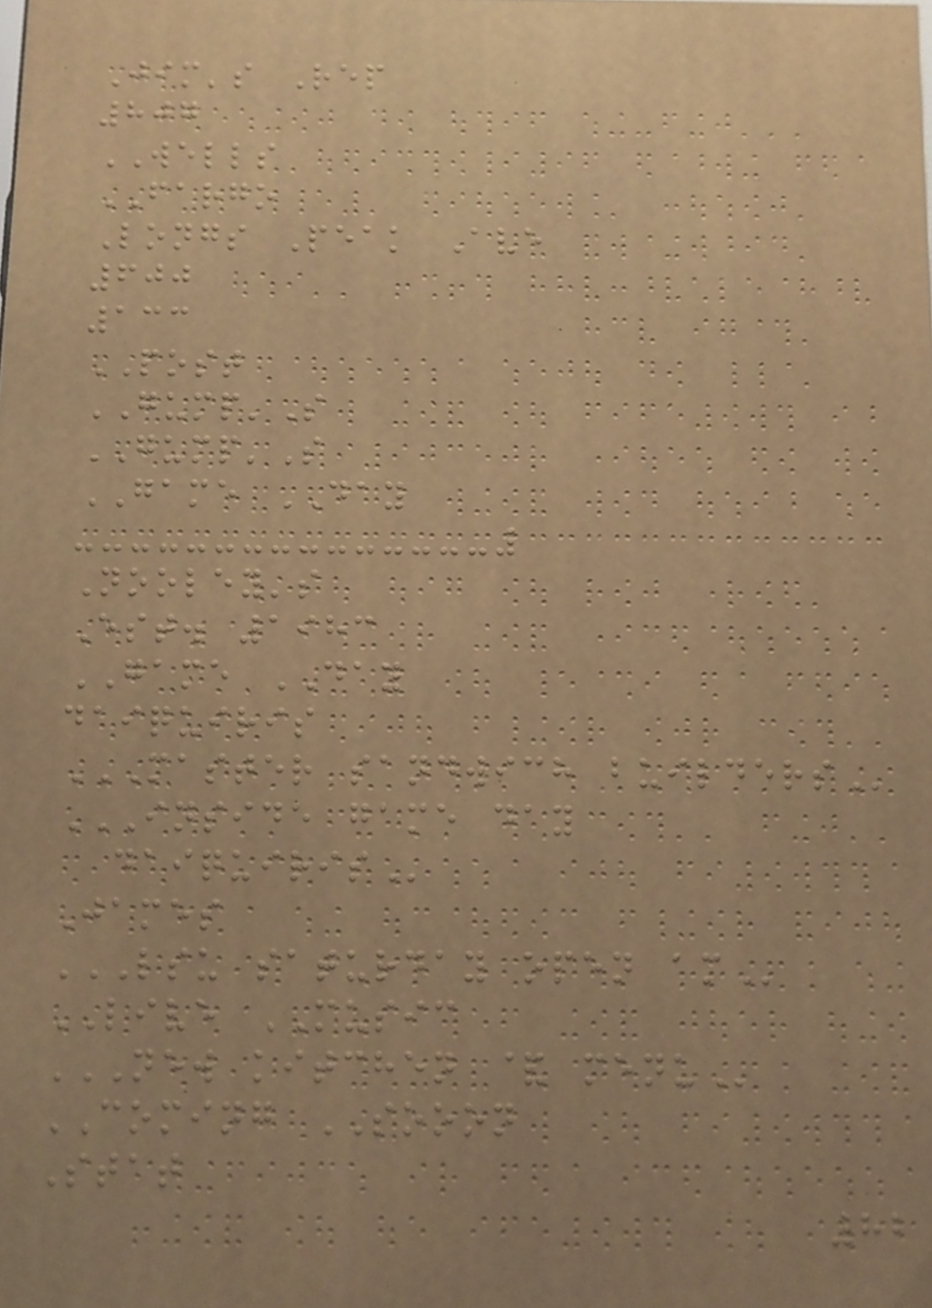Jim's Rep
807
WELLS
FARGO
Longs Peak Ave
600
133
POST
GUMP'S
GUMP'S
GAME DAY
Nooley's
Est. 1983
GAME DAY
daiquiris
MASTER SANDWICH BUILDERS
INSIDE GAME DAY
DAIQUIRIS
James
LSU SATURDAY OPEN AM
LIVE MUSIC
NEW KITCHEN & MENU
COMING SOOON
Stat
82
